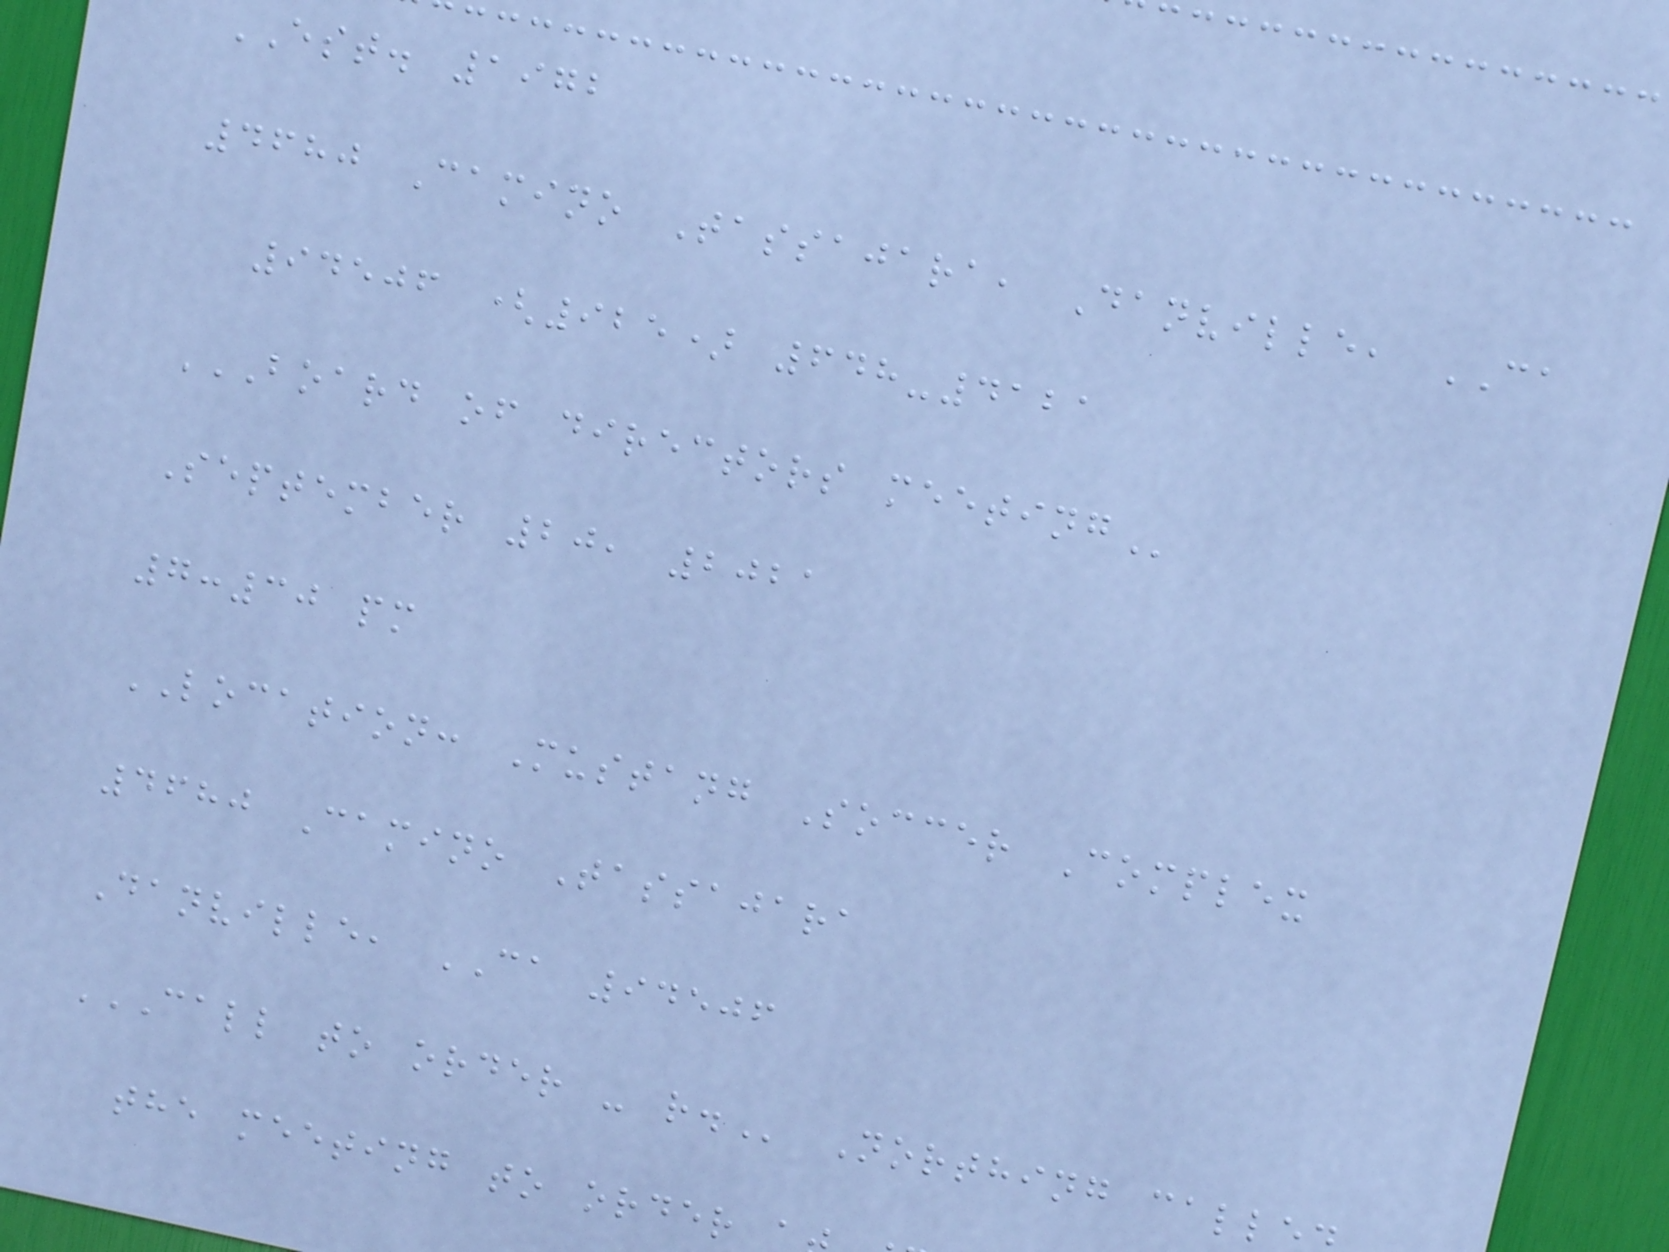EST. 1972
4680 Camino Tassajara, Danville, CA
94506 (925) 648-4121
BOARD OF DIRECTORS MEETING
September 20, 2021
7:30 pm
LOCATION: Mustang Soccer Complex
4680 Camino Tassajara
Danville, CA 94506
CALL TO ORDER - R. Northing call
the meeting to order
